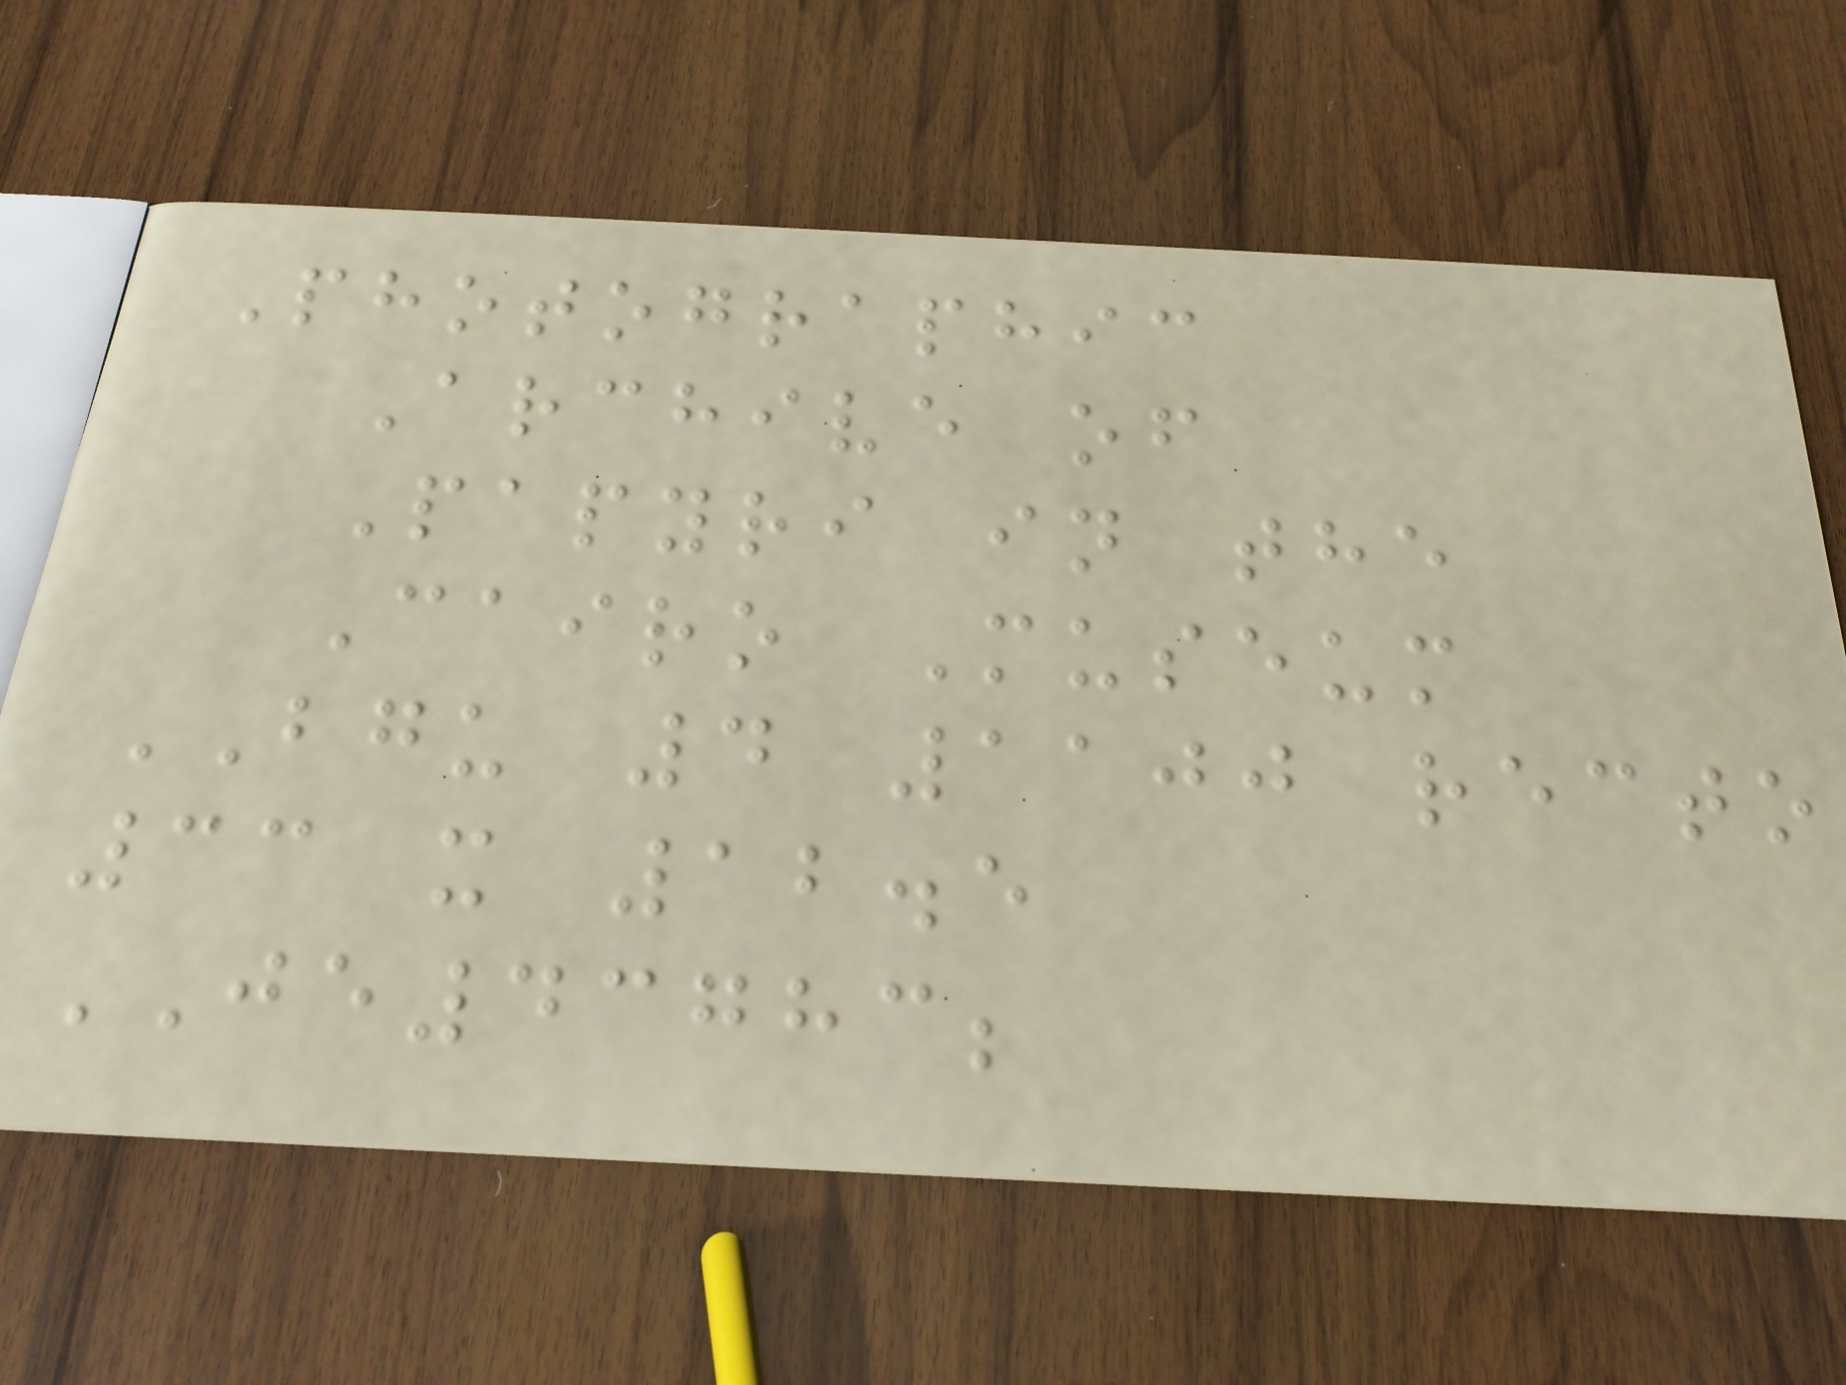Photographic
Archive of
Papyri in the
Cairo Museum
BGU 4 1100 recto
33 x 12.5
JE43783;
